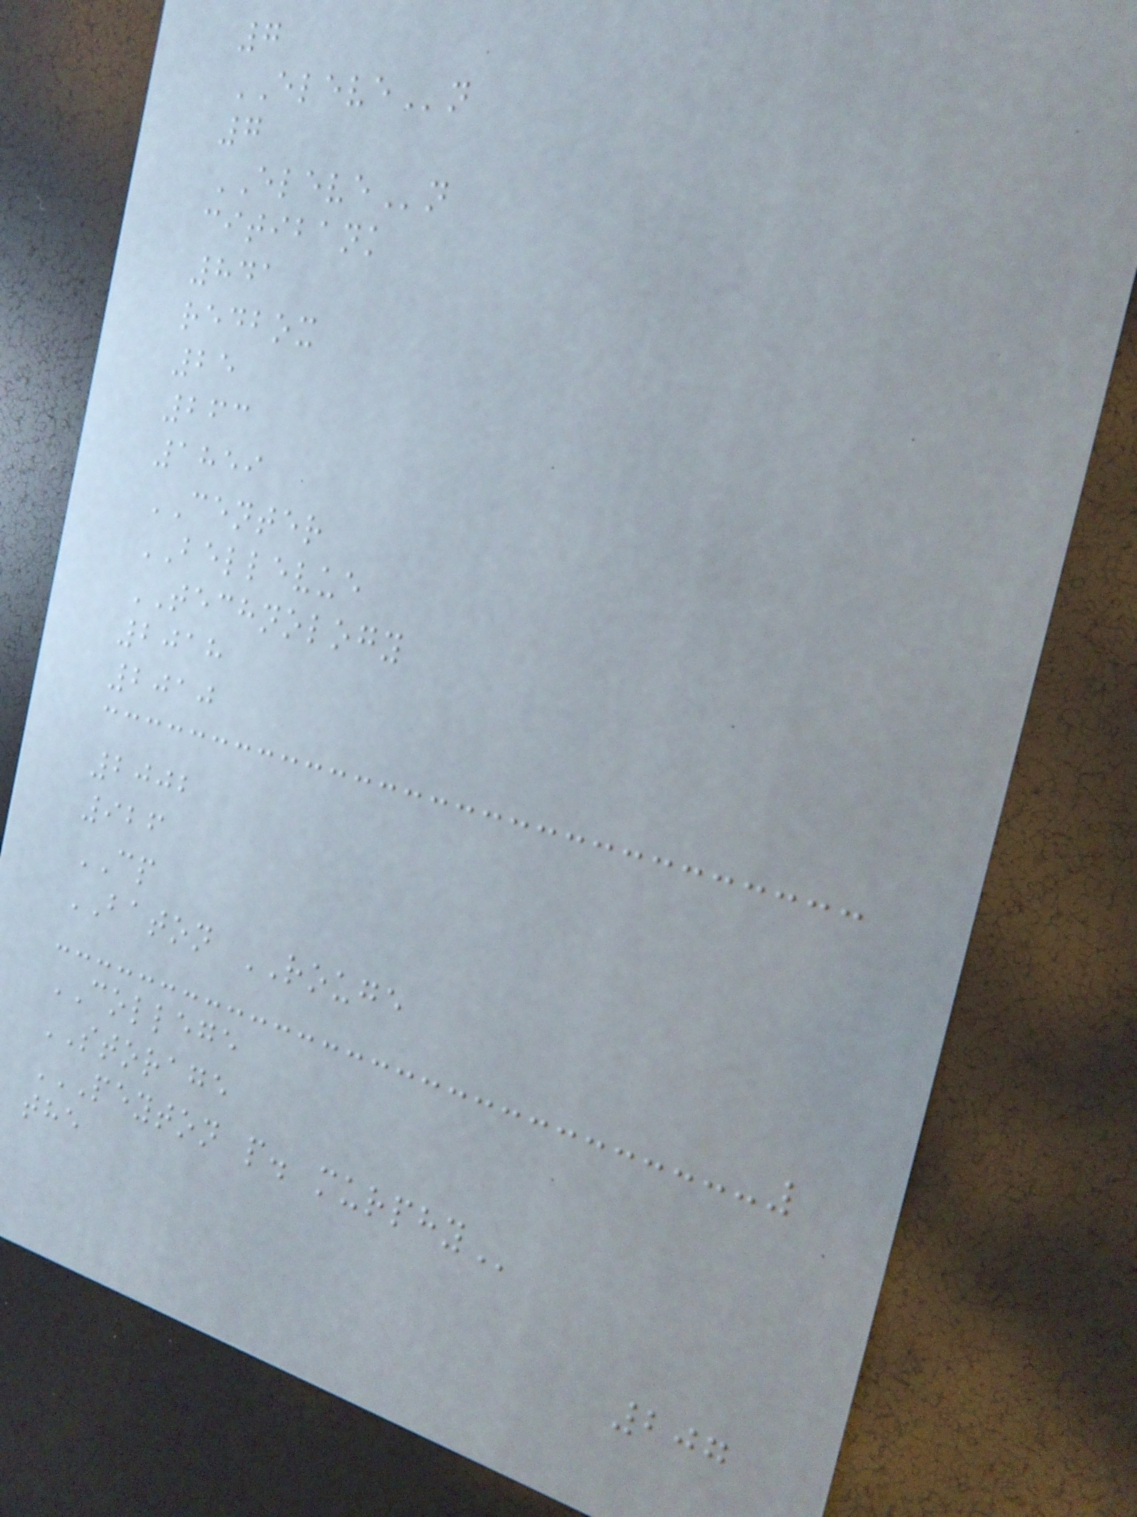7
ELEVEn
7
ELEVEn
citibank
841
redbox
25
263
1859
CENTER
BELLEVUE
TECHNOLOGY
2018
2010
2002
926
CP
BATON ROUGE
COLLEGE
STORAGE
PEYTON P. MURPHY
the
207
